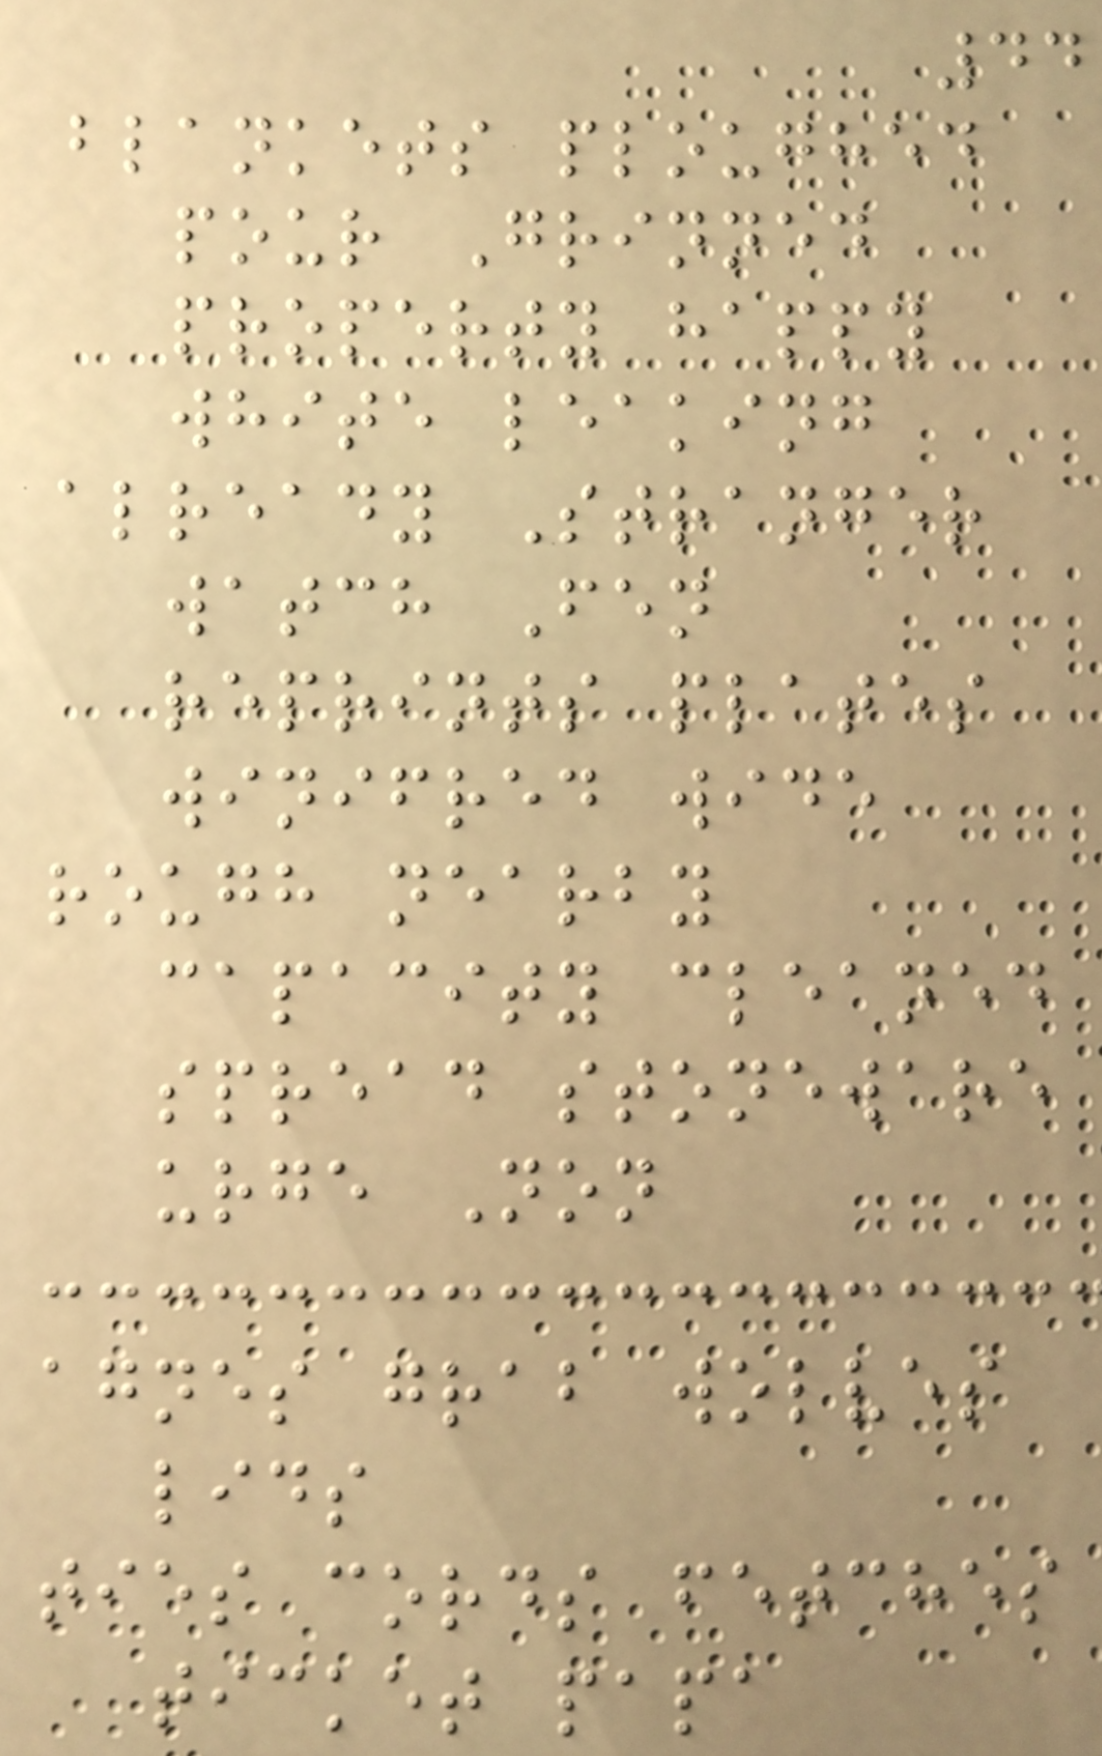44
blankets ploughed
pour Grinned
property happy
white leaking
already Stranger
watch Fen
reprints plates
winifred wide
rough nearby
capacity cleaned
spread stoneware
urge Non
agnes grab wolves
lids
ties cords fetches
ticket papa
